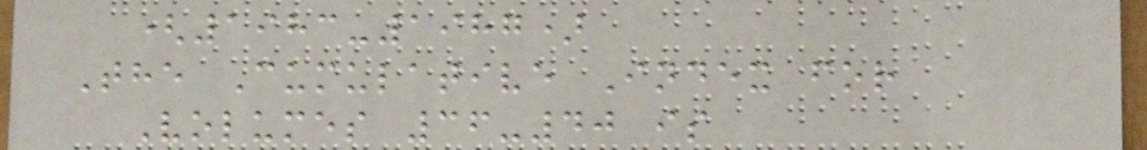(1983-1987)
The Cumulative Index for
Volumes 36-40 is
